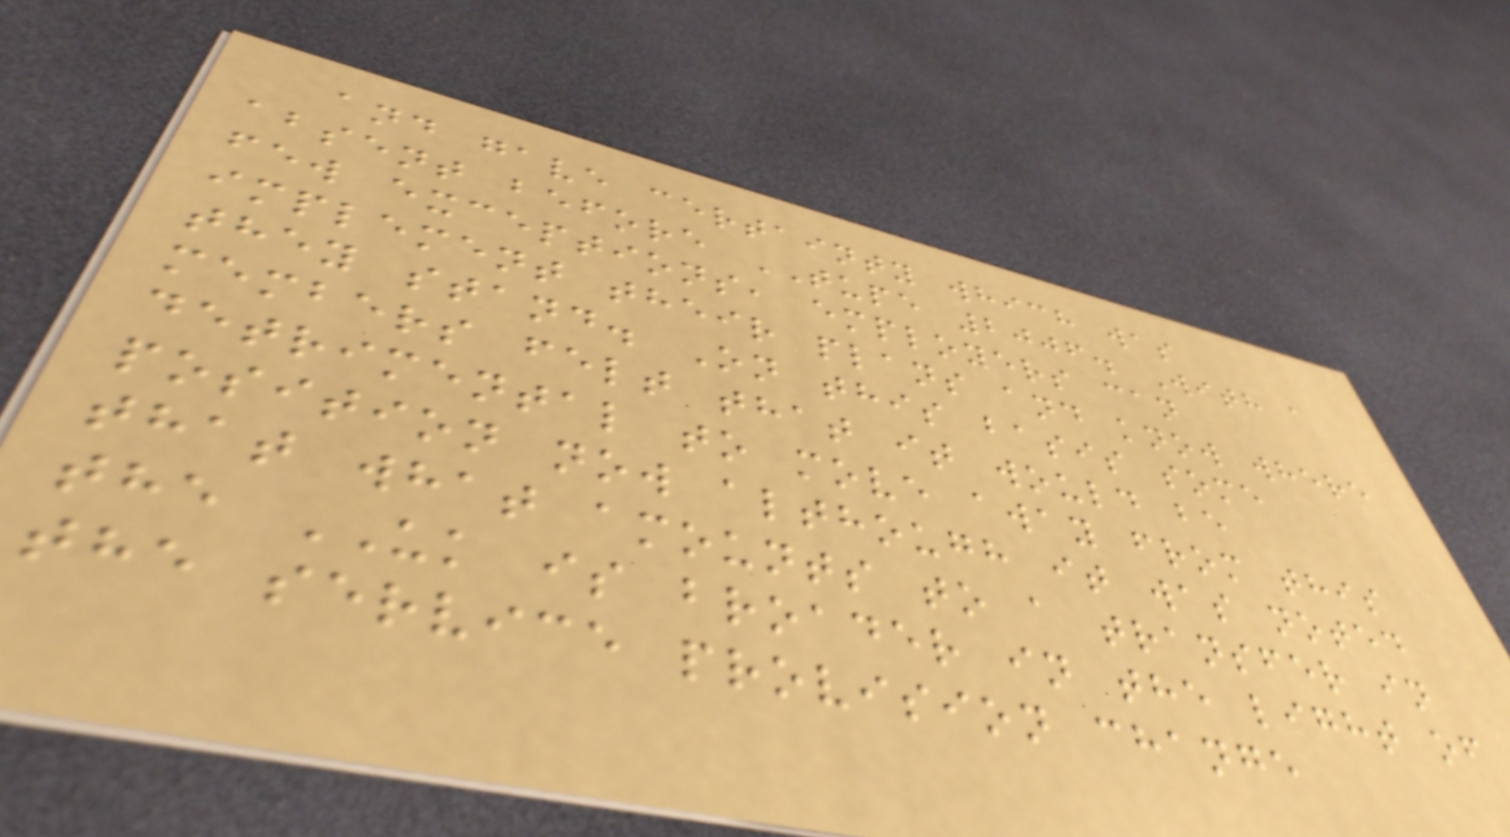and gave certainty which was
absent before TUPE 2006. With a
few exceptions, employers can
implement their plans and know where
they stand. On this basis some
members felt that it would be
detrimental to move away from this
position now although it was noted
that what amounts to a transfer in
the UK is broader in the light of
the service provision change
